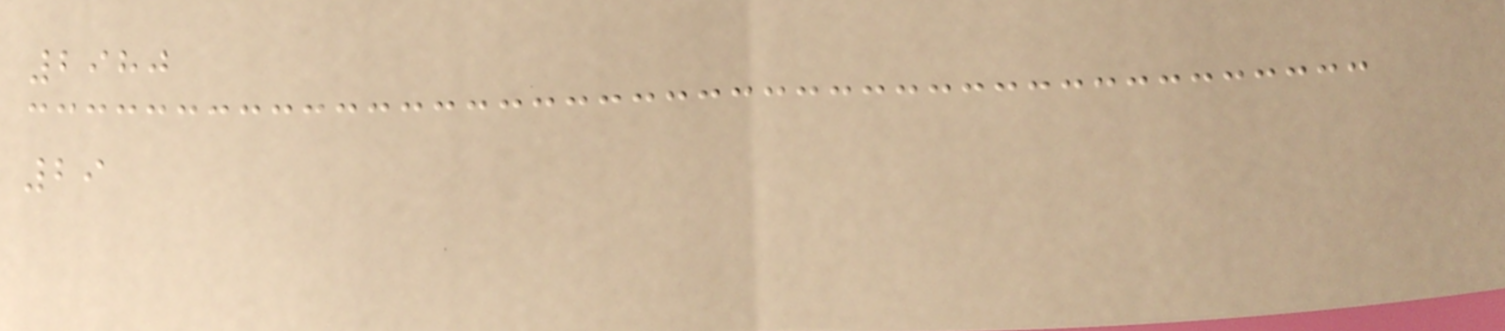2980
29
